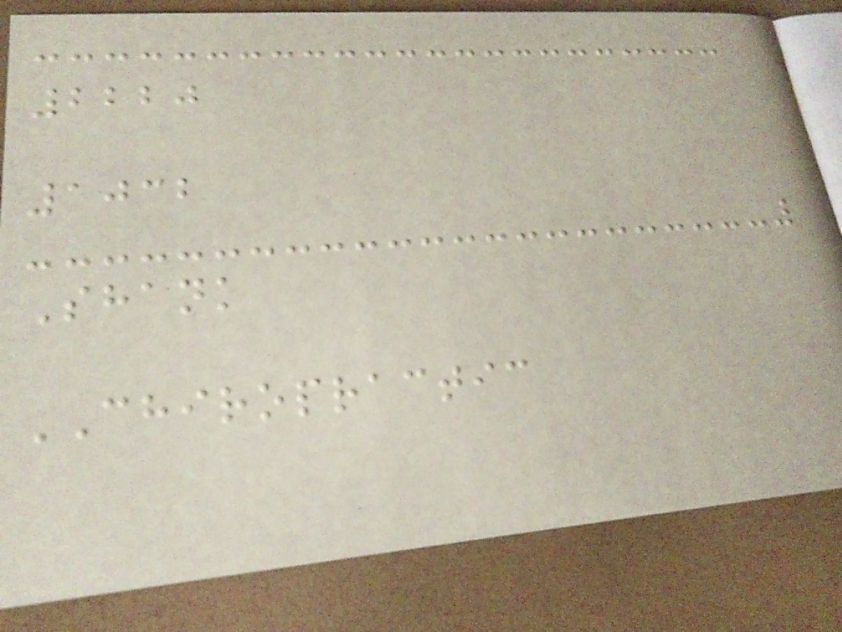2220
1032
Shank
CHIROPRACTIC
